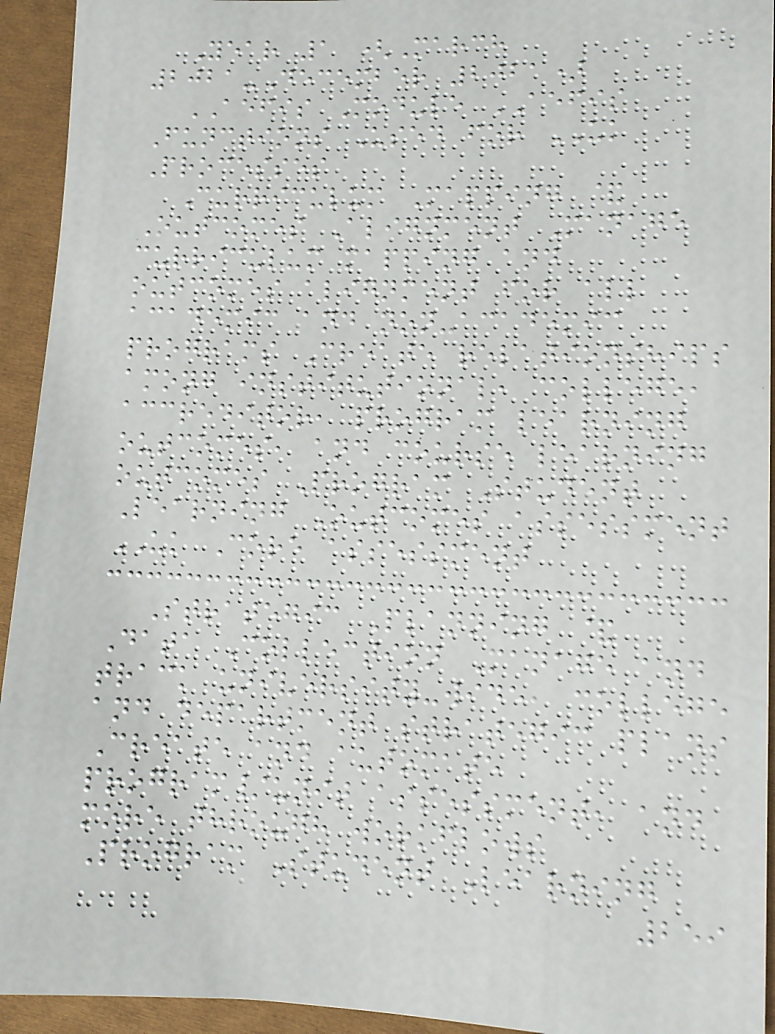Year 1 (March
2021-December 2021)
AEFIS Module AEFIS
Functions Used for UK
Processes
Curriculum Mapping &
Outcomes Alignment Manage
curriculum mapping and
outcomes alignment for all
academic and non-academic
programs Create relationships
among institutional, college,
accreditor, program learning
outcomes, and course learning
outcomes Program Student
Learning Outcomes assessment
UK Core assessment
Strategic Planning &
Data Collection Manage and
track university-wide, college
and department strategic plans
Create and automate
program/unit assessment, and
more through workflows
Program Student Learning
259
